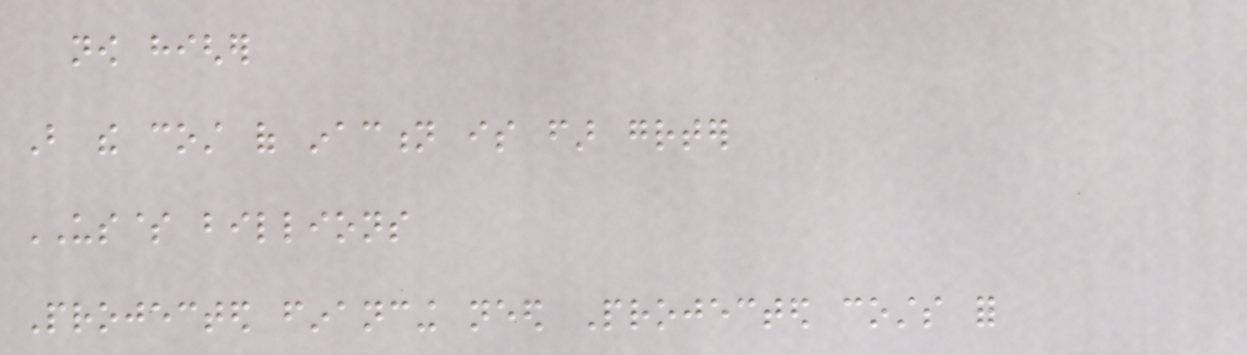now higher
But the cost of inaction is far greater
US$ billions
Projected financing need Projected costs for
